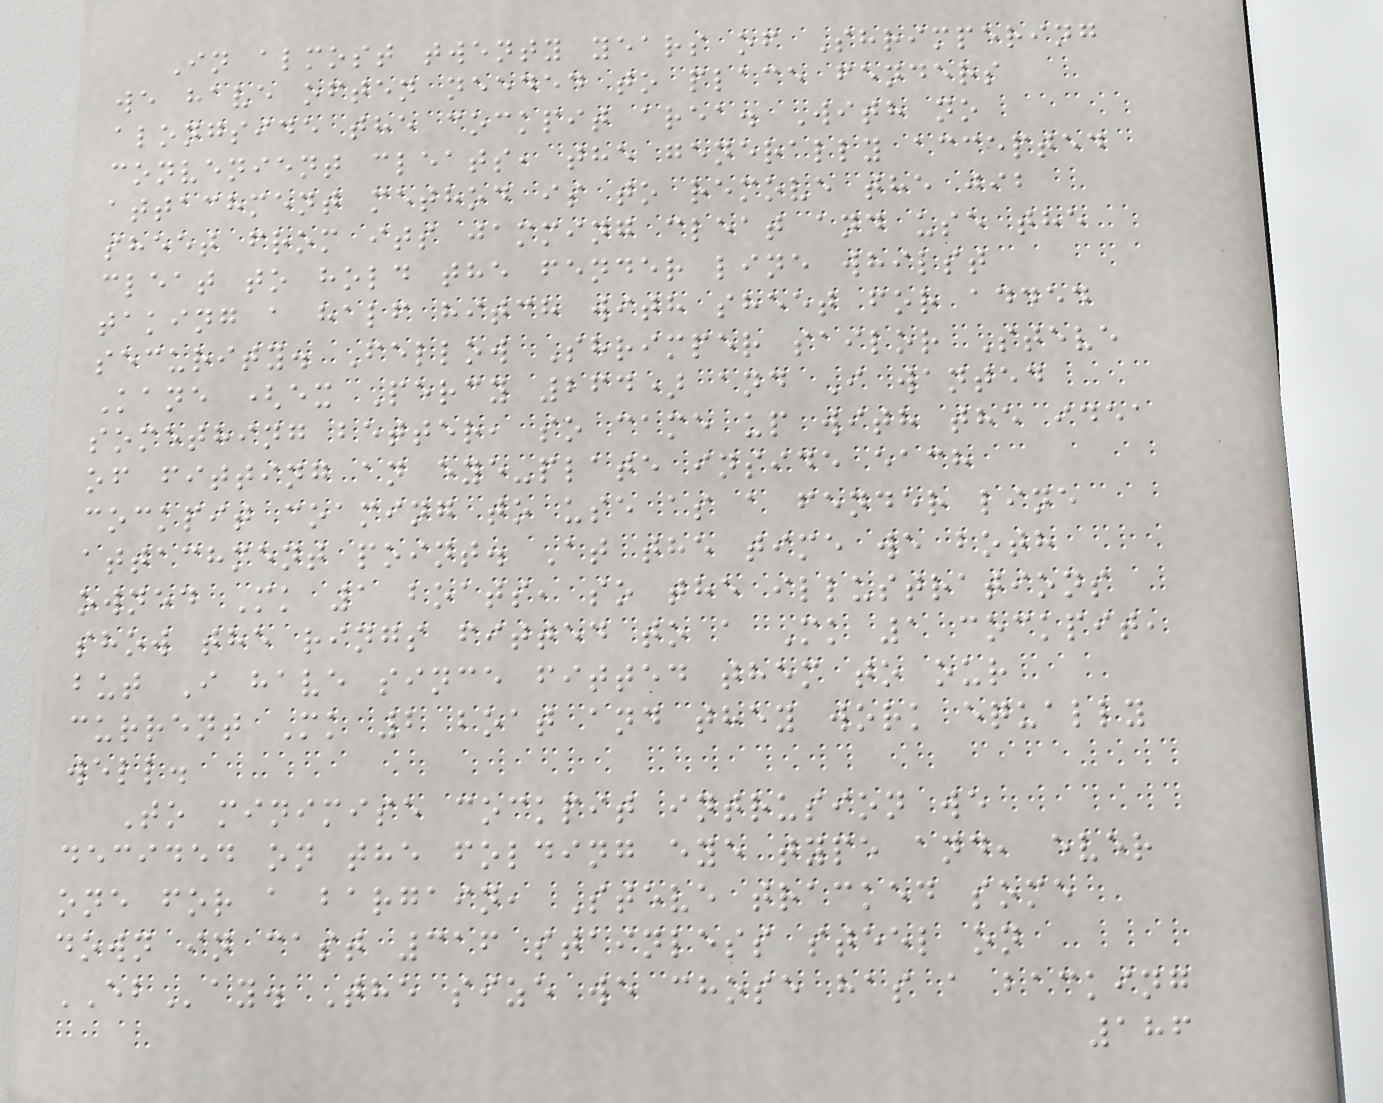In almost twenty years of Shrimpering
we have often needed to place fenders
alongside the cockpit area. With no
convenient cleats, the generally accepted
attachment method is to remove the jib
sheet from its jamming cleat and use the
cleat to hold the fender line whilst
taking a half hitch with sheet for added
security. Fellow Shrimper sailor Steve
Kane (ex Percy 264) and I wanted
something better, so came up with the idea
of fitting an eye-plate inside each
cockpit coaming to use as a fender line
attachment point. At the time we both
owned Mk 1 boats, so the illustrations
show the rings fitted to a Mk 1 cockpit,
but I have since fitted them to our
current Mk 2 boat and they work equally
well.
To minimise cockpit intrusion we
decided on the folding eye type and, ever
one for a bargain, Steve tracked some
down in cast 316 stainless steel on
EBay. The size we chose has a backing
186
